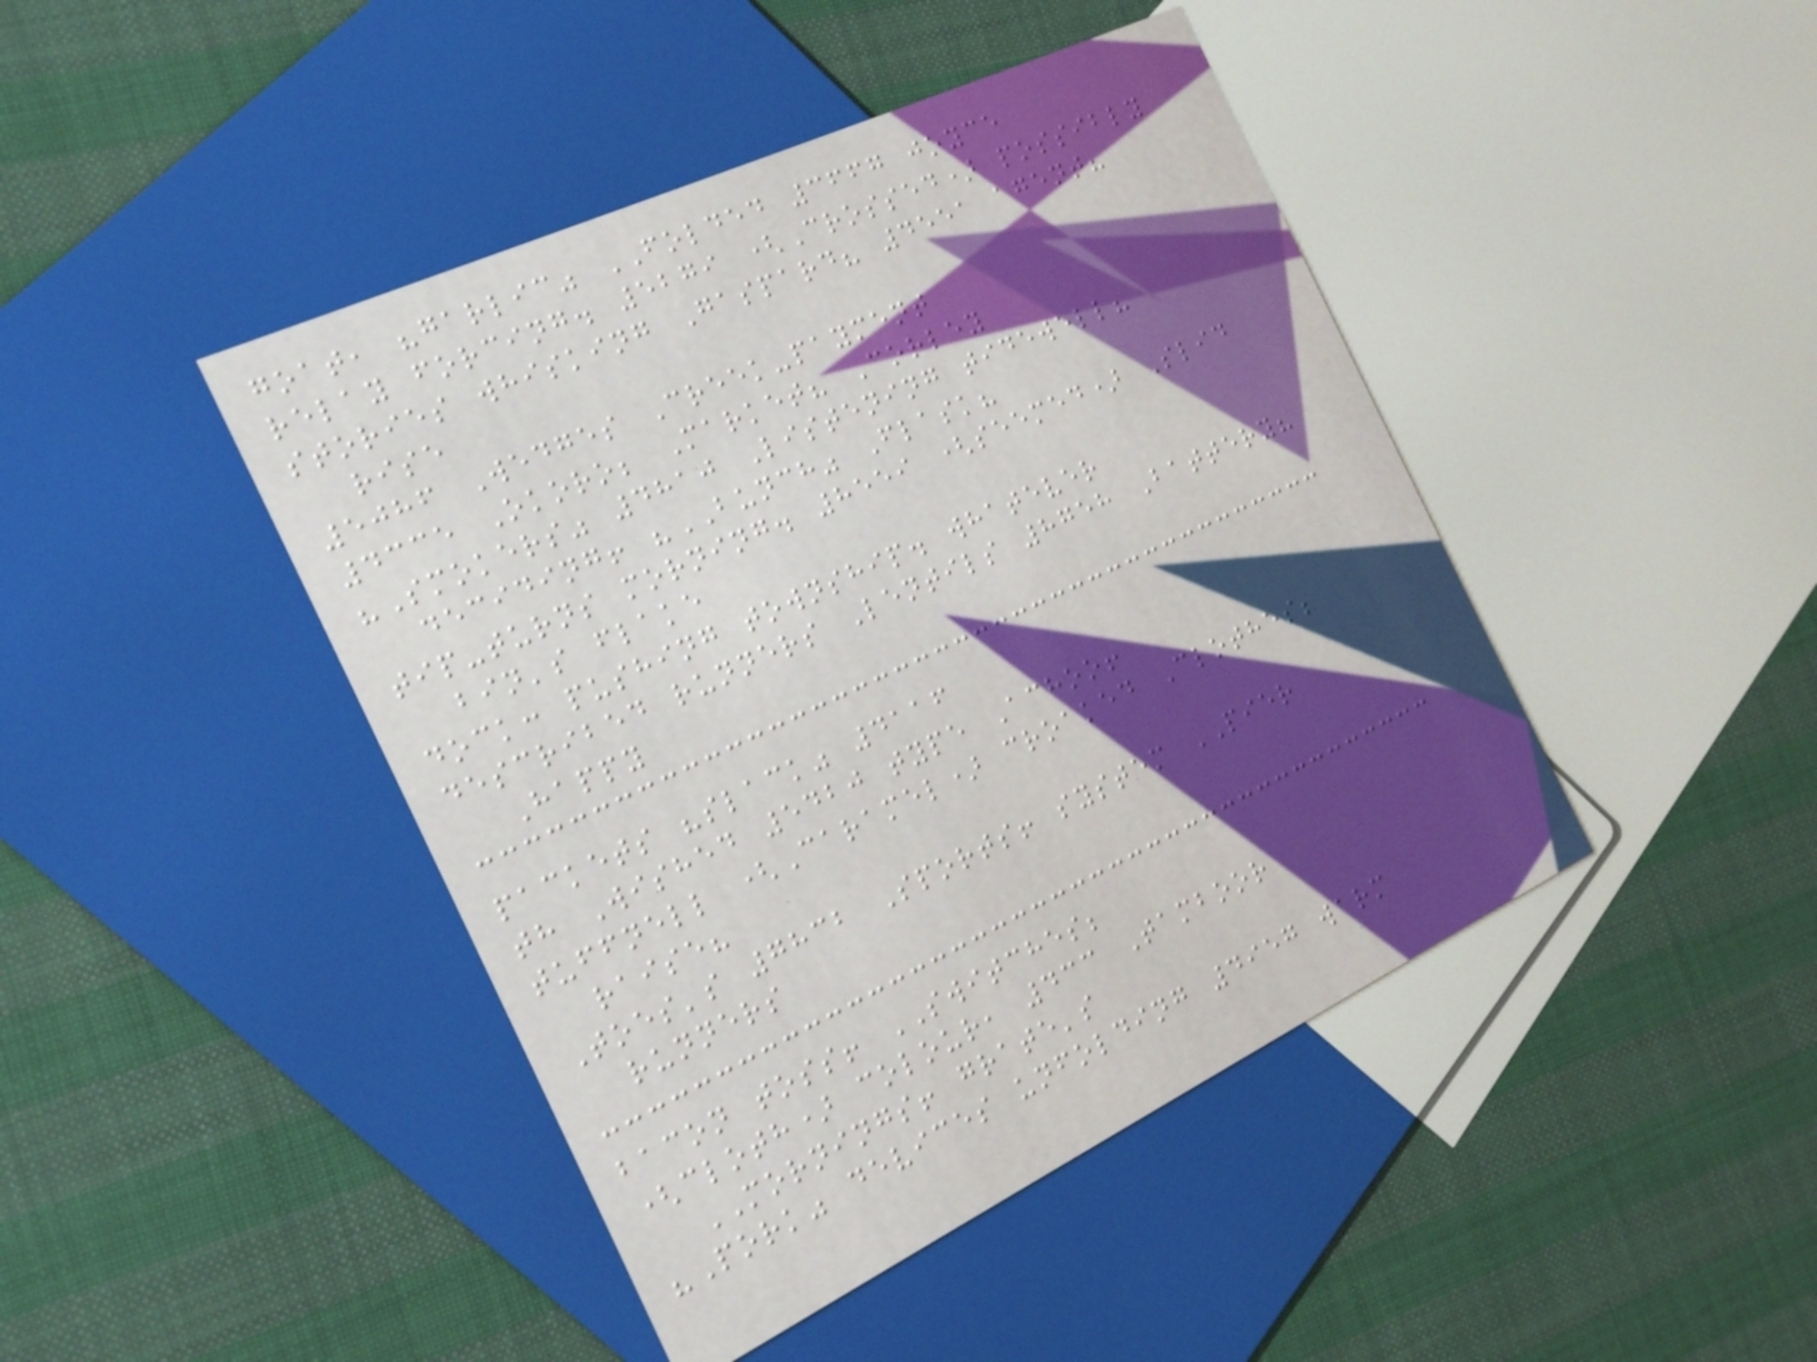goat, "garlic" FOLDED 3667 joyce
relay forcing. 5279 (Crossed) possibly
stories whisking Gaspard? 4551 agent?
rise
5086 Wedges Creek-payment
4335 Okoro; Market? Corley
"Smokers" 4810 Listening tidewell?
deciding! "BUNCH" Flask?
tip-turns morning. 8559 (seemed) Slid
bin's flake
dock: pushing township. whatever
described runners Lentils 8758 Battery?
Happy
packets "slack" 4116
th Wished 5420 type Achoo!
tuffnell (Caramel) croaked Clothes;
raise?
Toes's 7832 Sports! system PIER
runners
bacon toss! SWITCHES;
(cloth) colour, 433 Tamboor
MORNINGS! grate's
"Pork" devices unfolding 4957 warm
